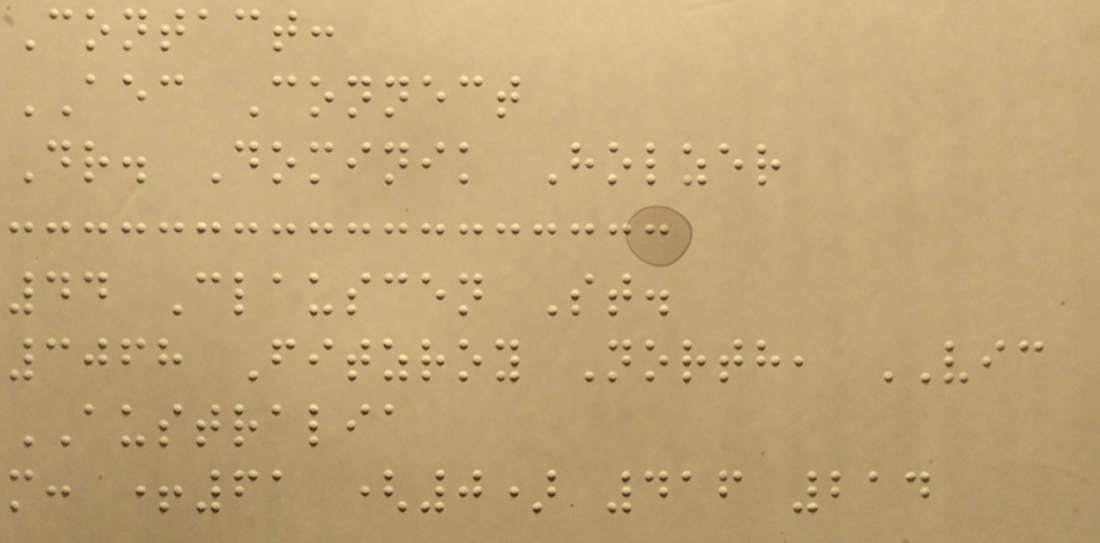Contact:
AEC Connect
Dr. Dominik Holzer
44 Clauscen St.
3068 Fitzroy North, VIC
AUSTRALIA
m: +61 (0) 416 214
